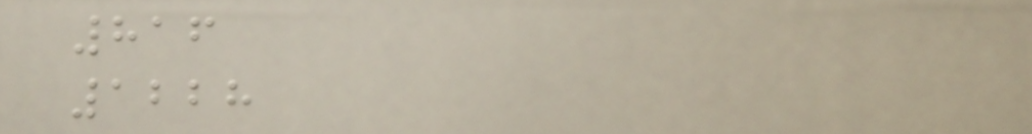816
1228
